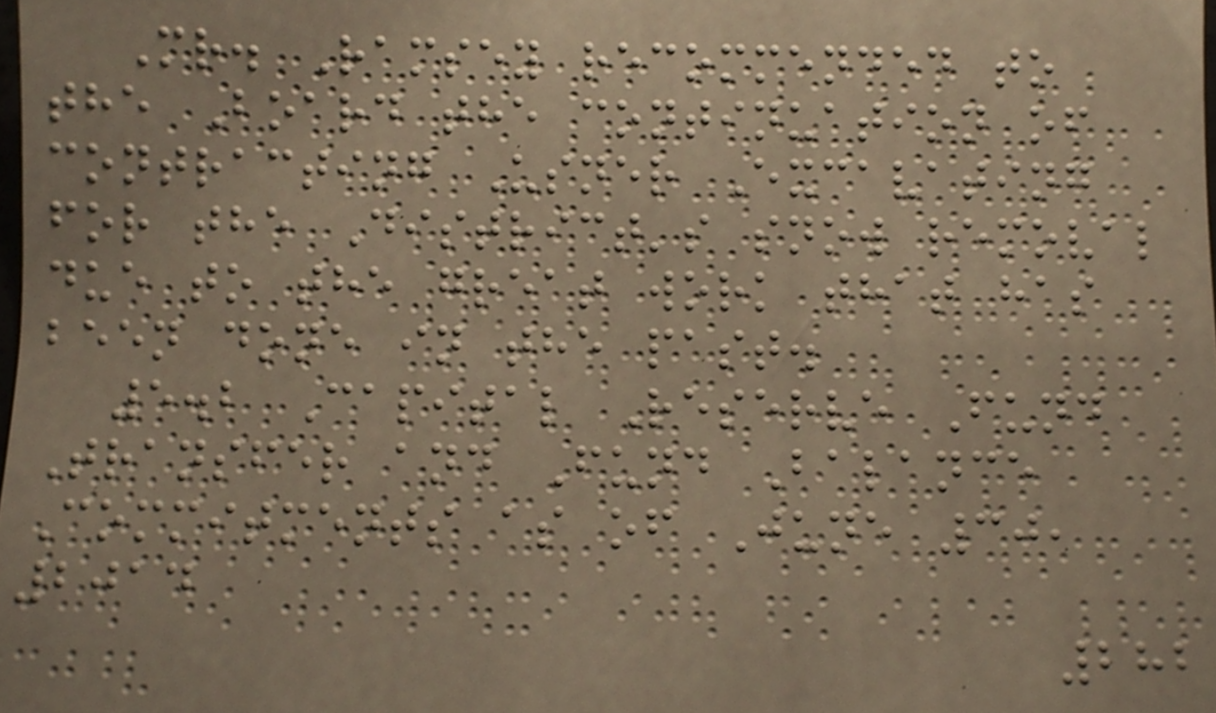Mr. Ramsey recommended to
the Board the continuation of
contracting Usner Excavating
for the District's snow removal
due to the great work that has
been done in the past.
5.2 Capital Reserve Fund
Transfer and Fund Balance
Commitments as of June 30,
2014
282
